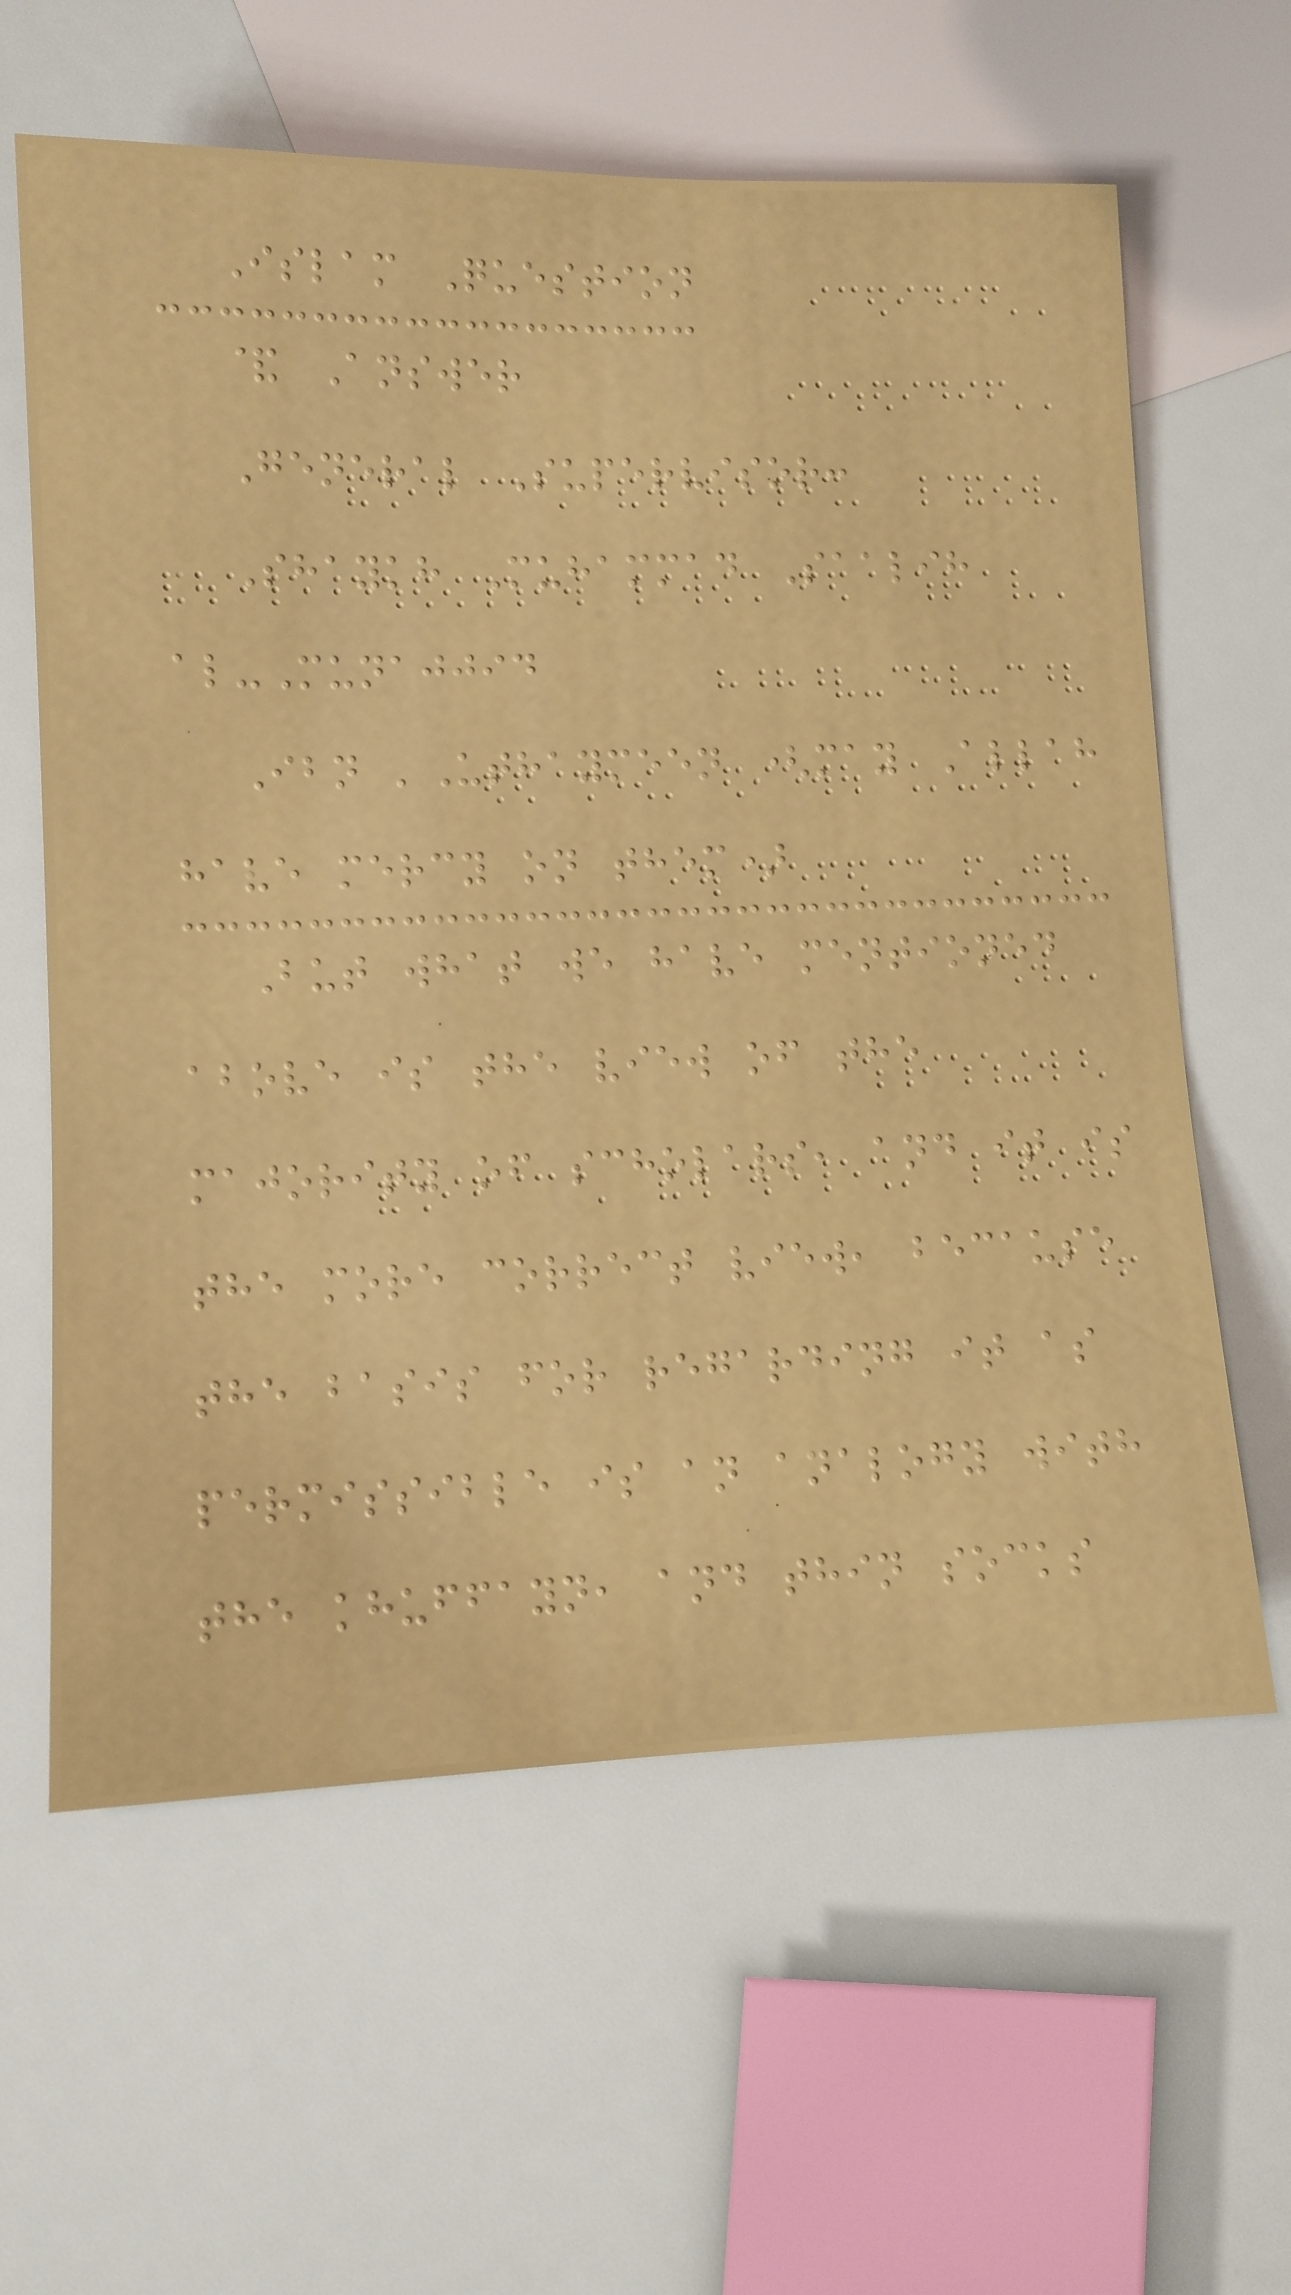Islam Question
& Answer
General Supervisor:
Shaykh Muhammad Saalih
al-Munajjid
Ibn 'Uthaymeen (may Allah
have mercy on them)
But what we have mentioned
above is the view of the
majority of scholars, and it is
the more correct view, because
the basis for regarding it as
permissible is an analogy with
the khuffayn, and thin socks
